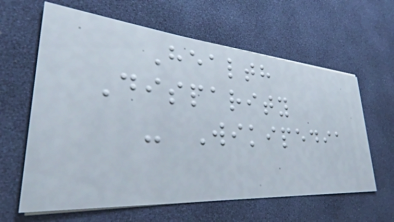Health
Disparity
- Wikipedia
